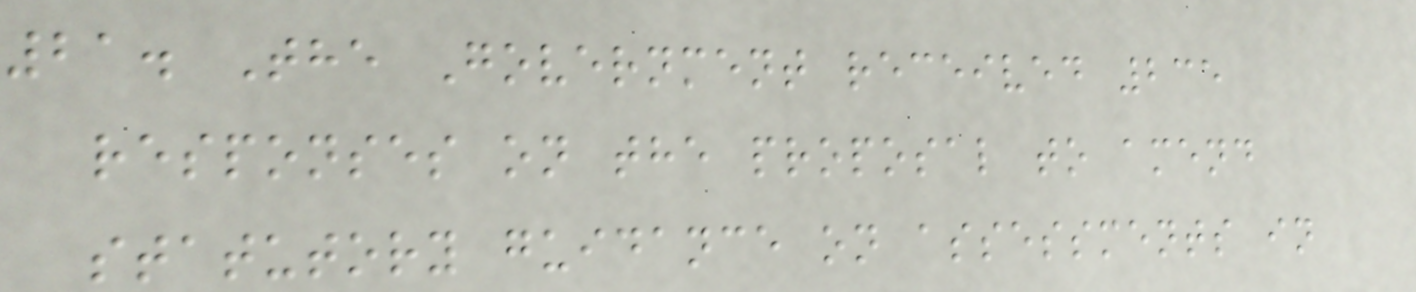21. The Government received 235
responses on the proposal to amend
statutory guidance on assessments in
